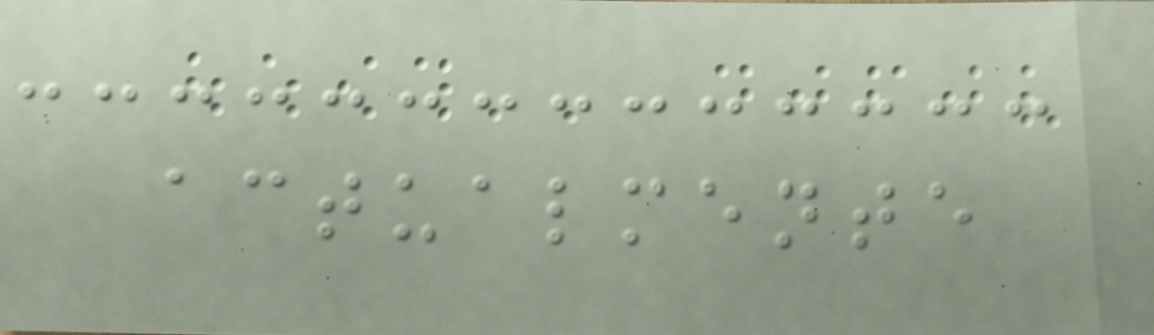actualmente
